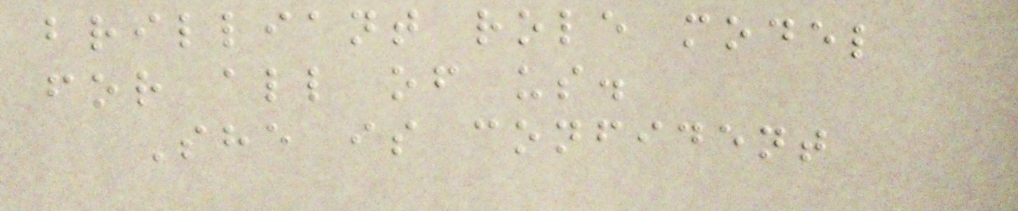brilliant role model
for all of us.
She is confident
